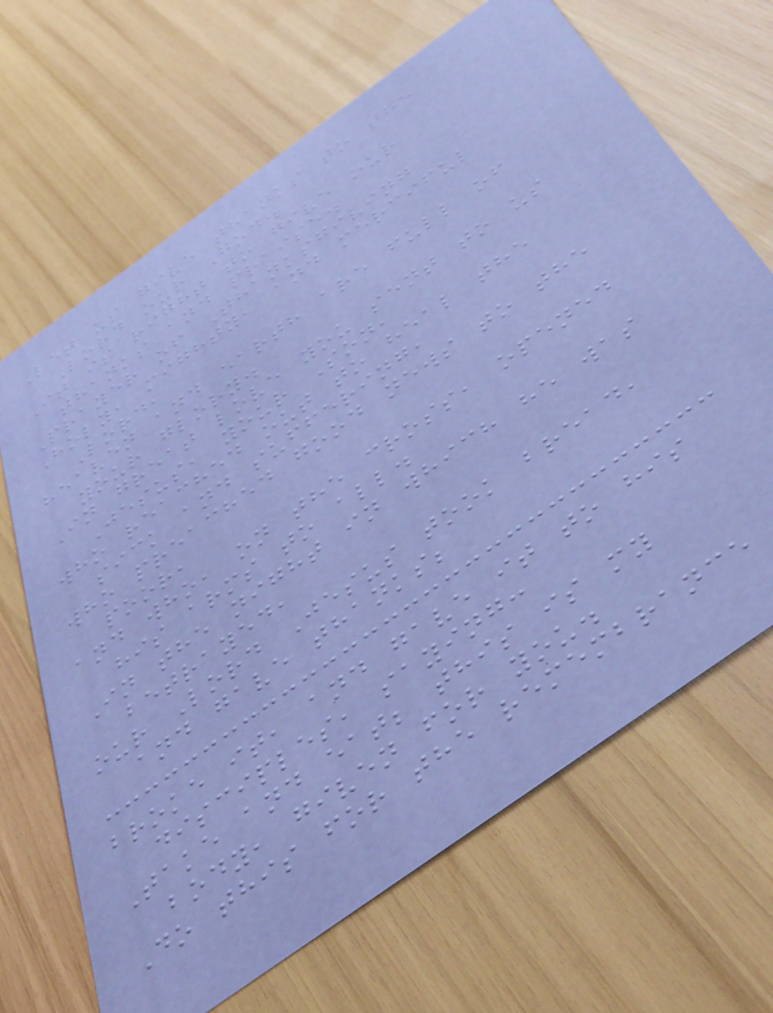Let us give thanks to the
Lord our God.
It is right to give our
thanks and praise.
Prayer of Thanksgiving
Holy, mighty, and merciful
Lord,
heaven and earth are full of
your glory.
In great love you sent to us
Jesus, your Son,
who reached out to heal the
sick and suffering,
who preached good news to the
poor,
and who, on the cross, opened
his arms to all.
In the night in which he was
betrayed,
our Lord Jesus took bread,
and gave thanks;
broke it, and gave it to his
disciples, saying:
Take and eat; this is my
body, given for you.
Do this for the remembrance
